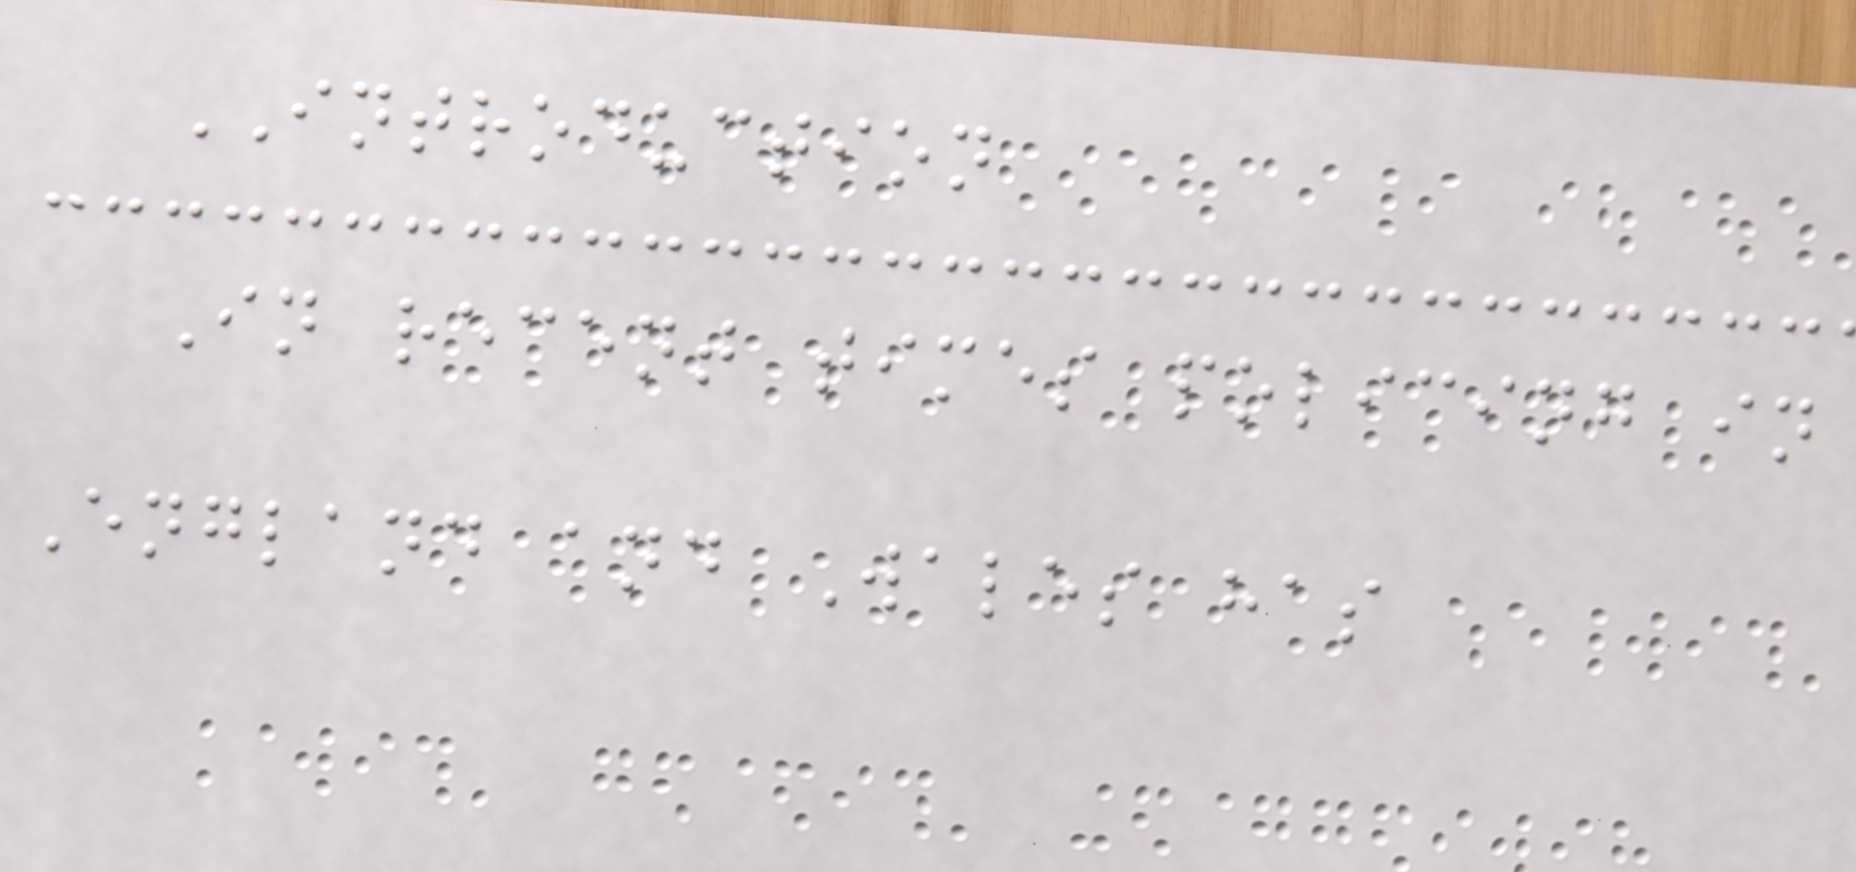INTRODUCTION
In recent times policing in
England and Wales has
